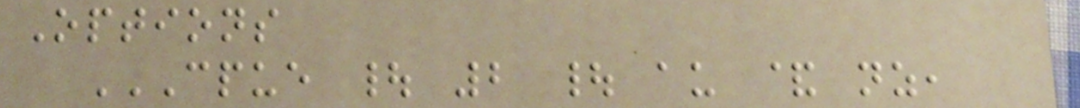Options
CPUE | 2 | AU & NZ,
